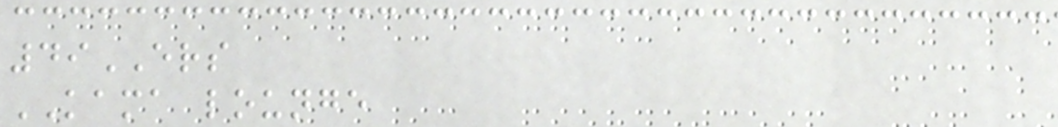49ERS
KAMA lounge
